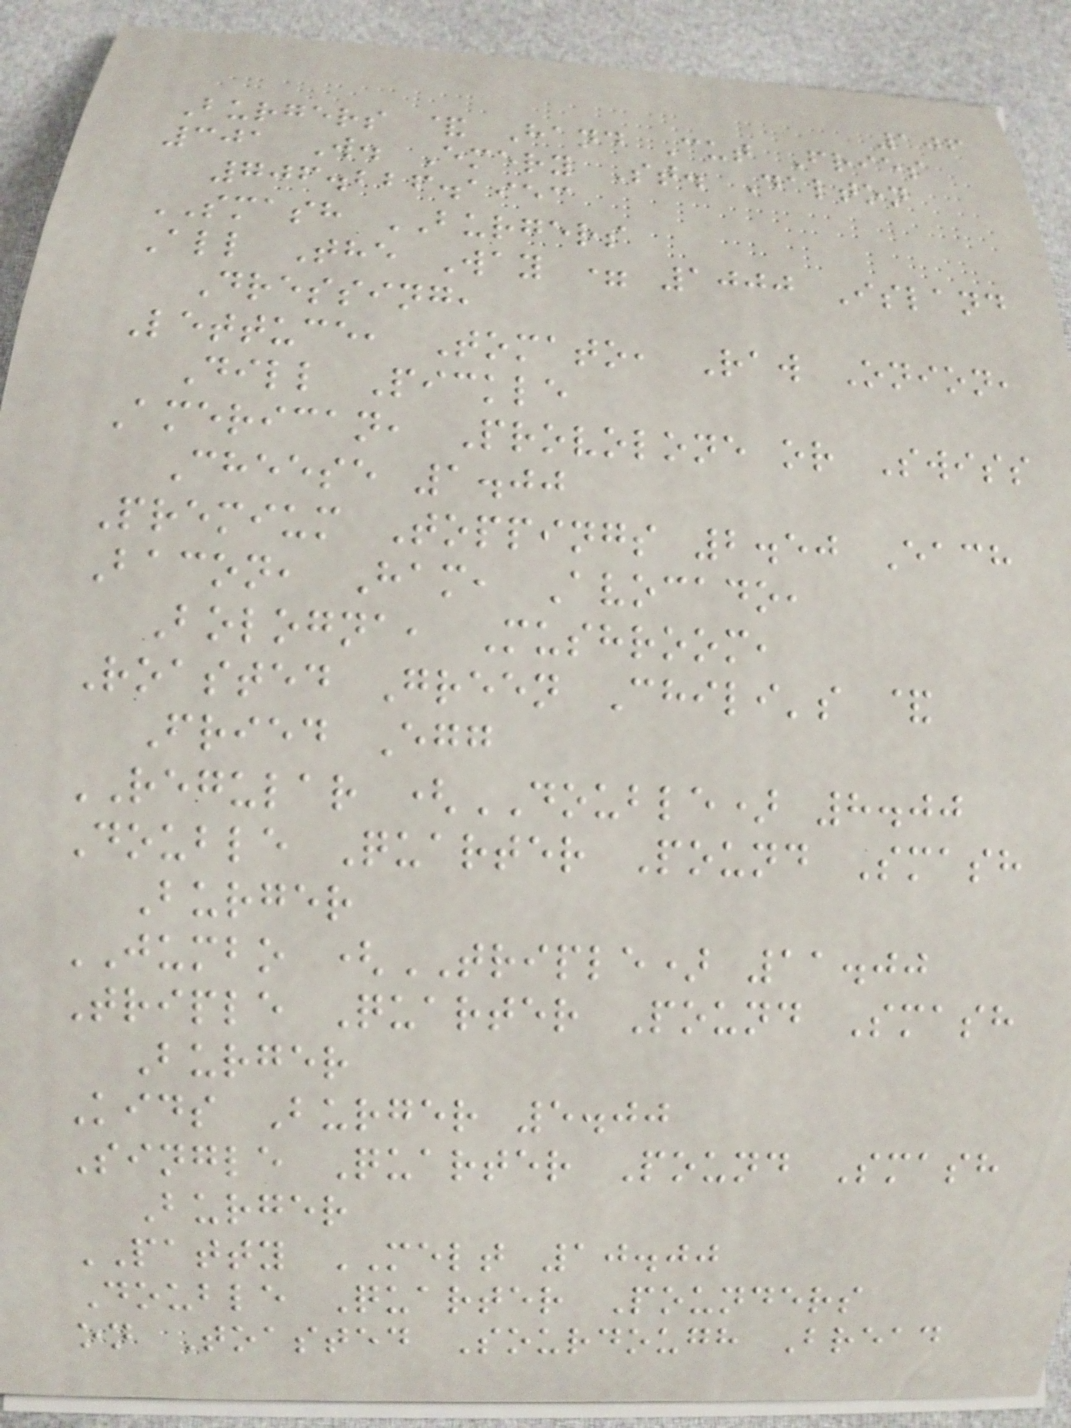106
Burgers & Hand Cut Fries
301 W. Emery St. Dalton
706.226.1953
SMASH BURGERS
All The Way = 1000 Island
Dressing,
Lettuce, Tomato, Raw Onion,
Dill Pickle
American, Provolone or Swiss
Cheese 1.00
Premium Toppings 2.50 Each
Bacon, Ham, Avocado,
Bologna, Mushroom,
Roasted Green Chili's &
Fried Egg
REGULAR (DOUBLE) 8.00
Double Quarter Pound Smash
Burger
JUMBO (TRIPLE) 11.00
Triple Quarter Pound Smash
Burger
Kids Burger 5.00
Single Quarter Pound Smash
Burger
PATTY MELT 10.00
Double Quarter Pounders
on Toasted Sourdough Bread
